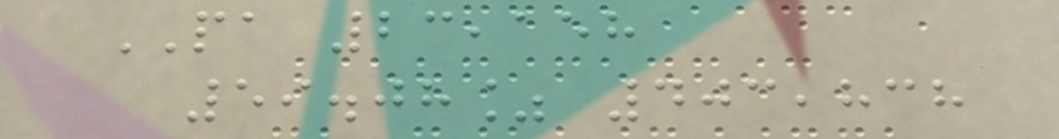PA 23,158
59.08% 403,838
